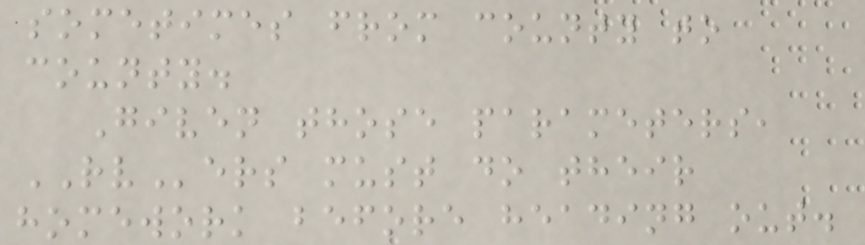sometimes from county to
county.
Given those parameters,
RVers must do their
homework before heading out.
